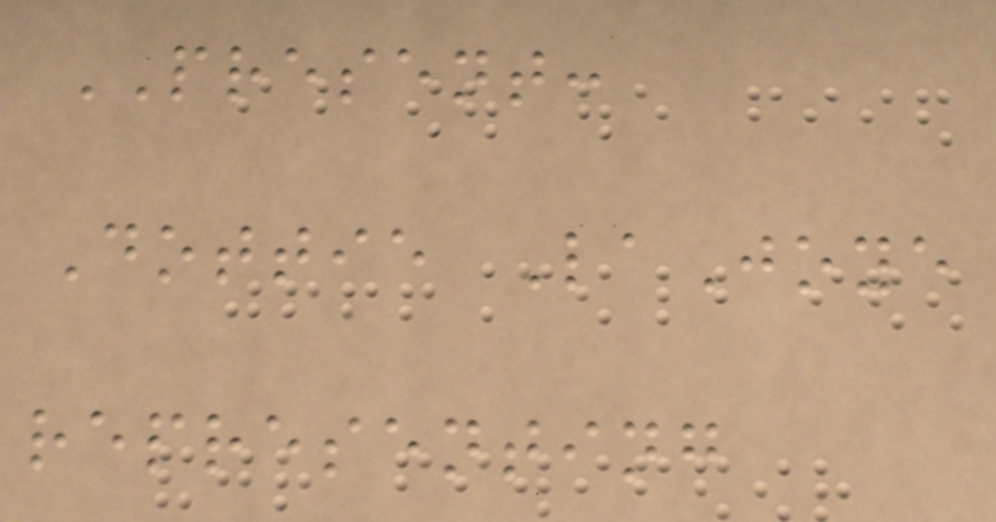PRESENT:
Dottie LaJoye
representing
